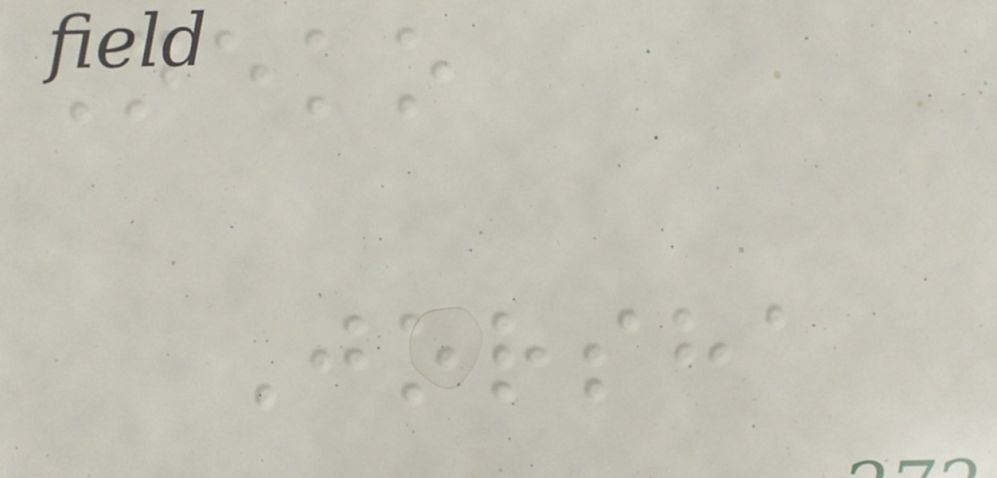Neko
Jorsha
